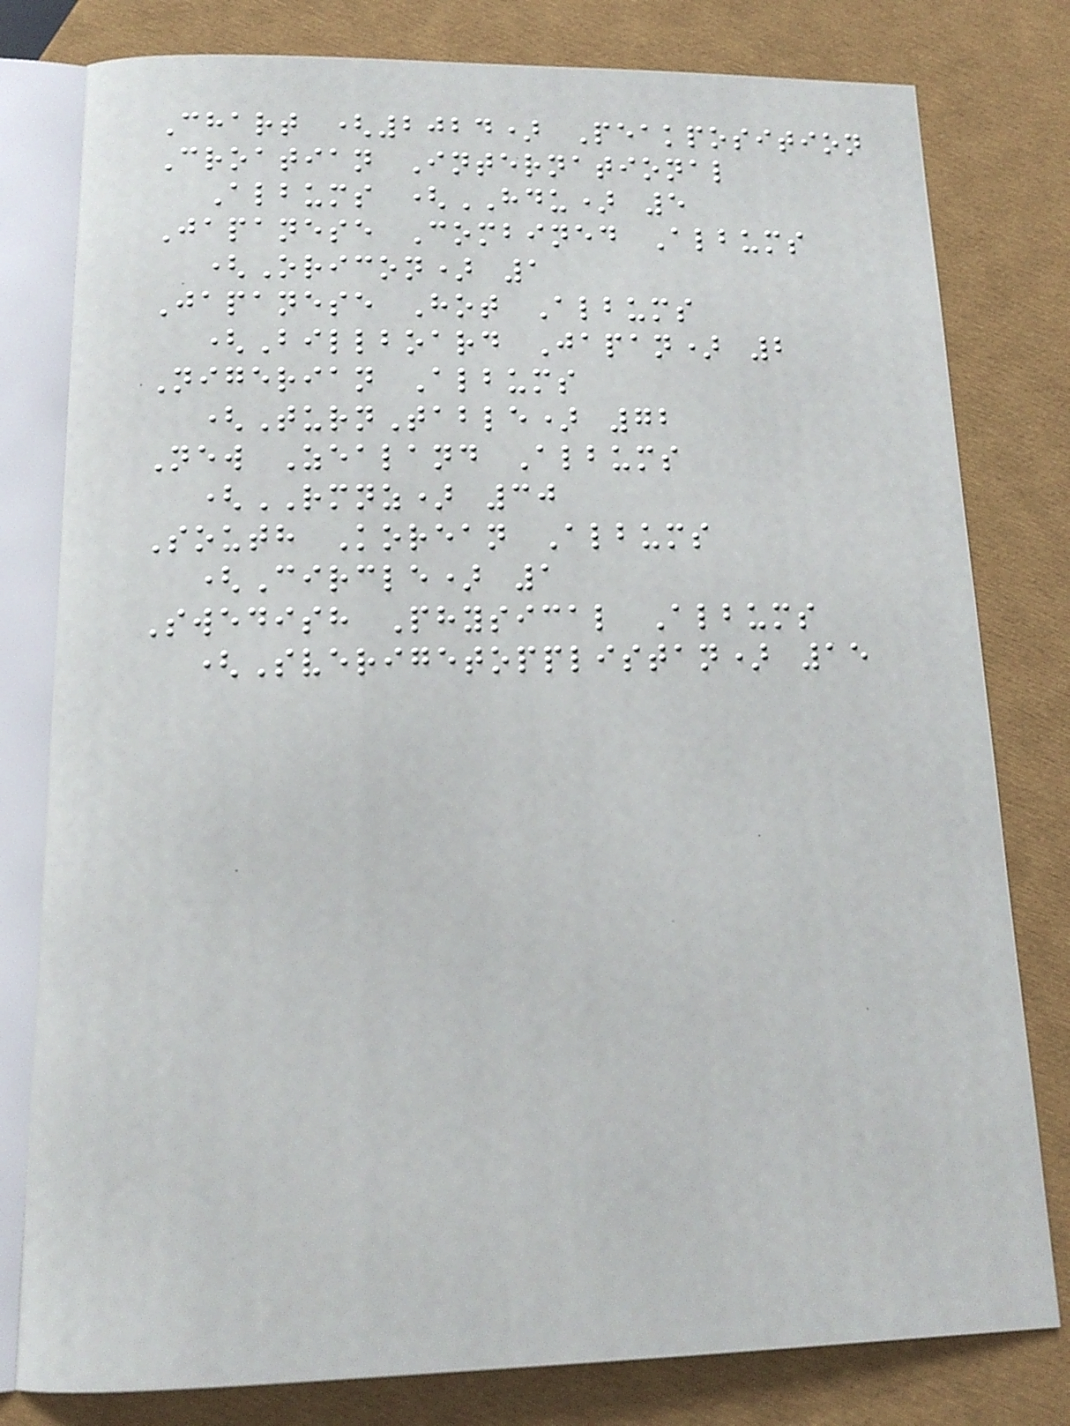Chart (2024) Peakposition
Croatian International
Albums (HDU) 5
Japanese Combined Albums
(Oricon) 1
Japanese Hot Albums
(Billboard Japan) 2
Nigerian Albums
(TurnTable) 72
New Zealand Albums
(RMNZ) 30
South Korean Albums
(Circle) 1
Swedish Physical Albums
(Sverigetopplistan) 15
